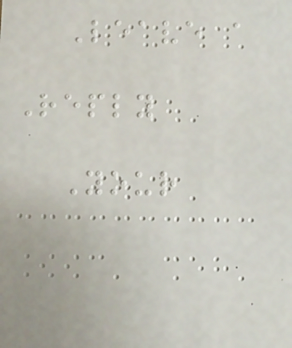Leave a
Reply
Your
